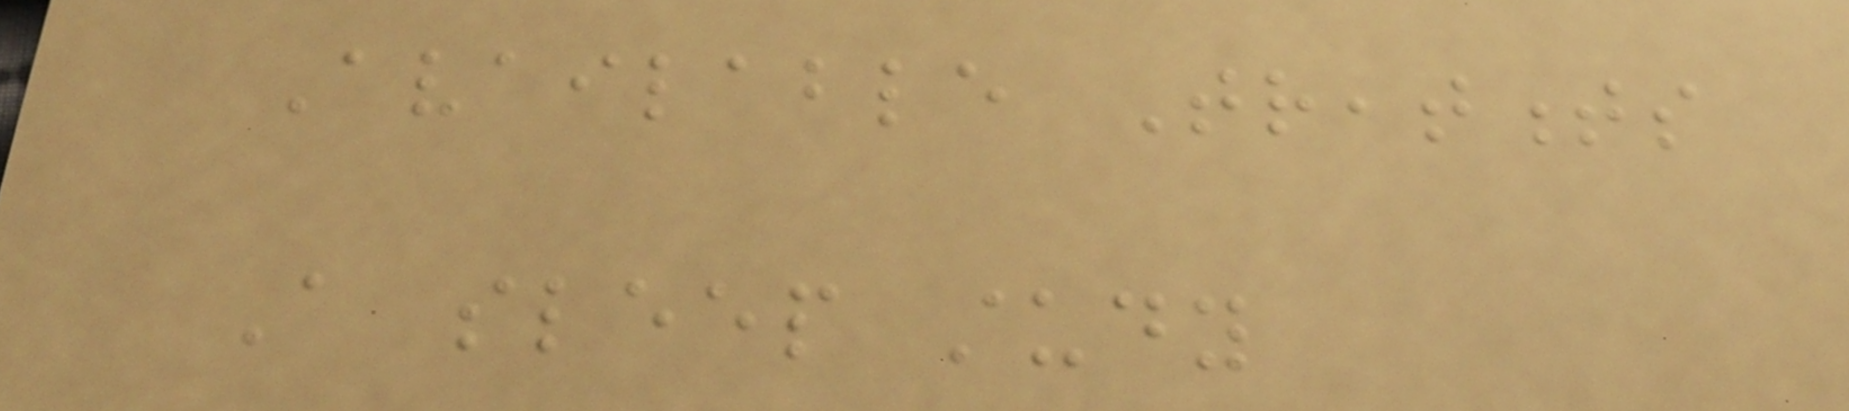Available Treatments
A sleep study
